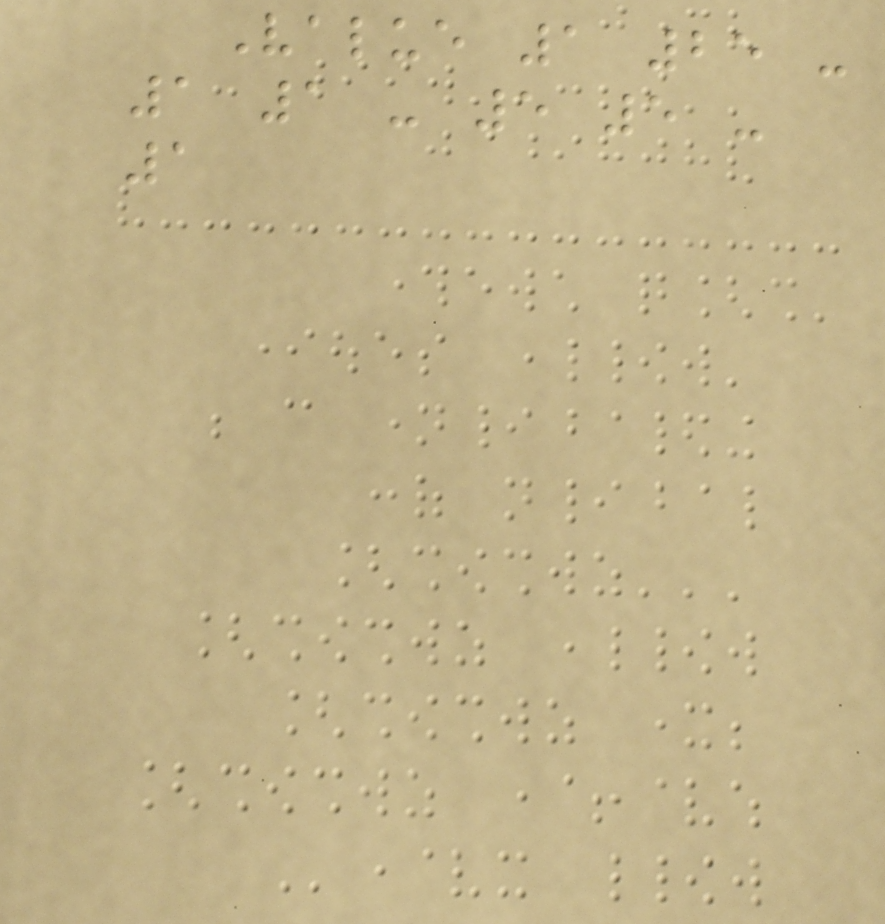Value 1 25 -
1 1 - 5 5 -
1
